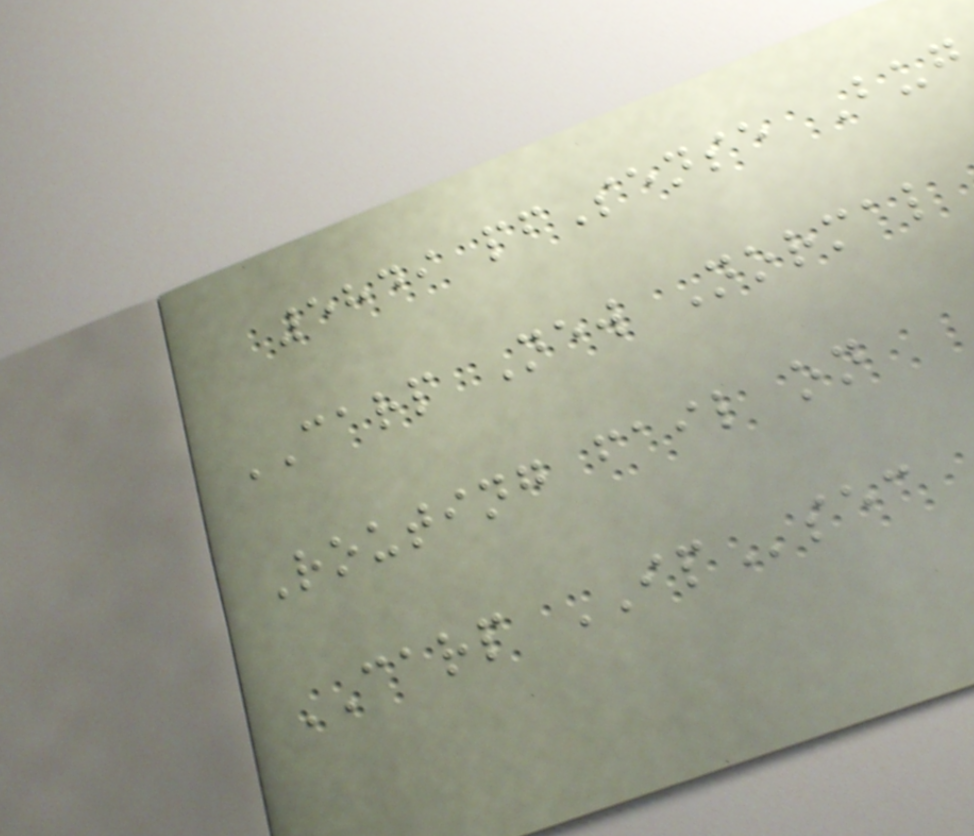5849 pfSense Bug
CARP New Normal
Routing fail on
CARP IPsec
